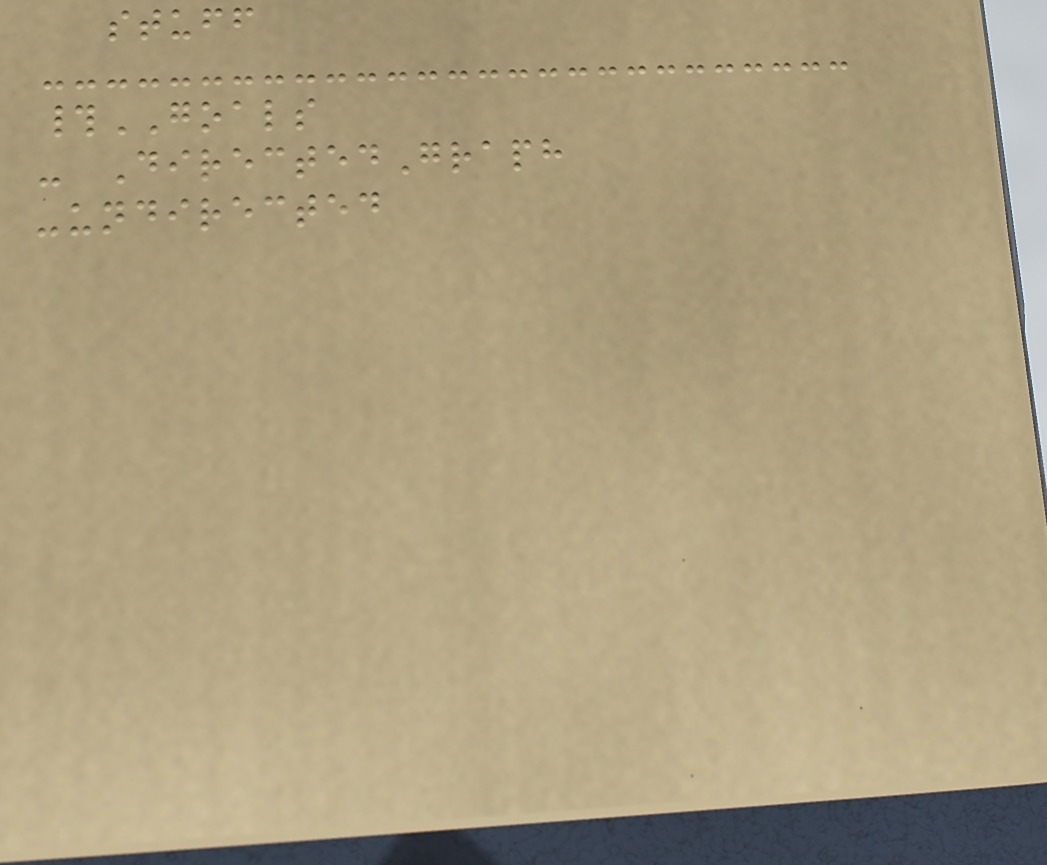stuff
#GOALS
- DirectedGraph
-undirected
